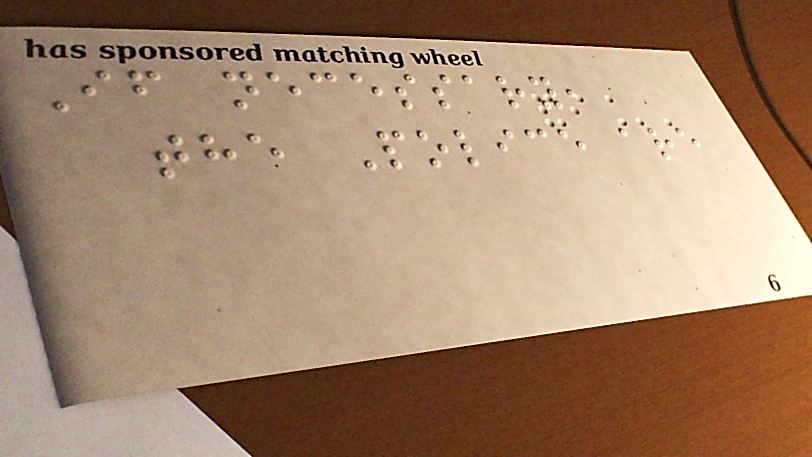If necessary,
the Police are
